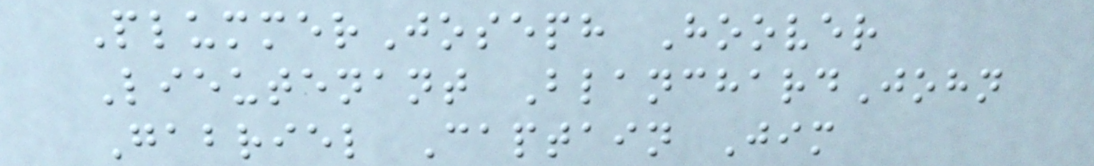PlummerJoseph Hoover
Lieutenant BlanchardJohn
Gabriel Captain Jim
